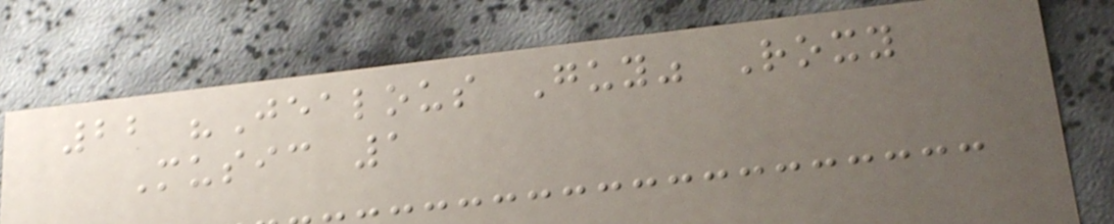22 "Jealous Guy" Roxy
Music 1
